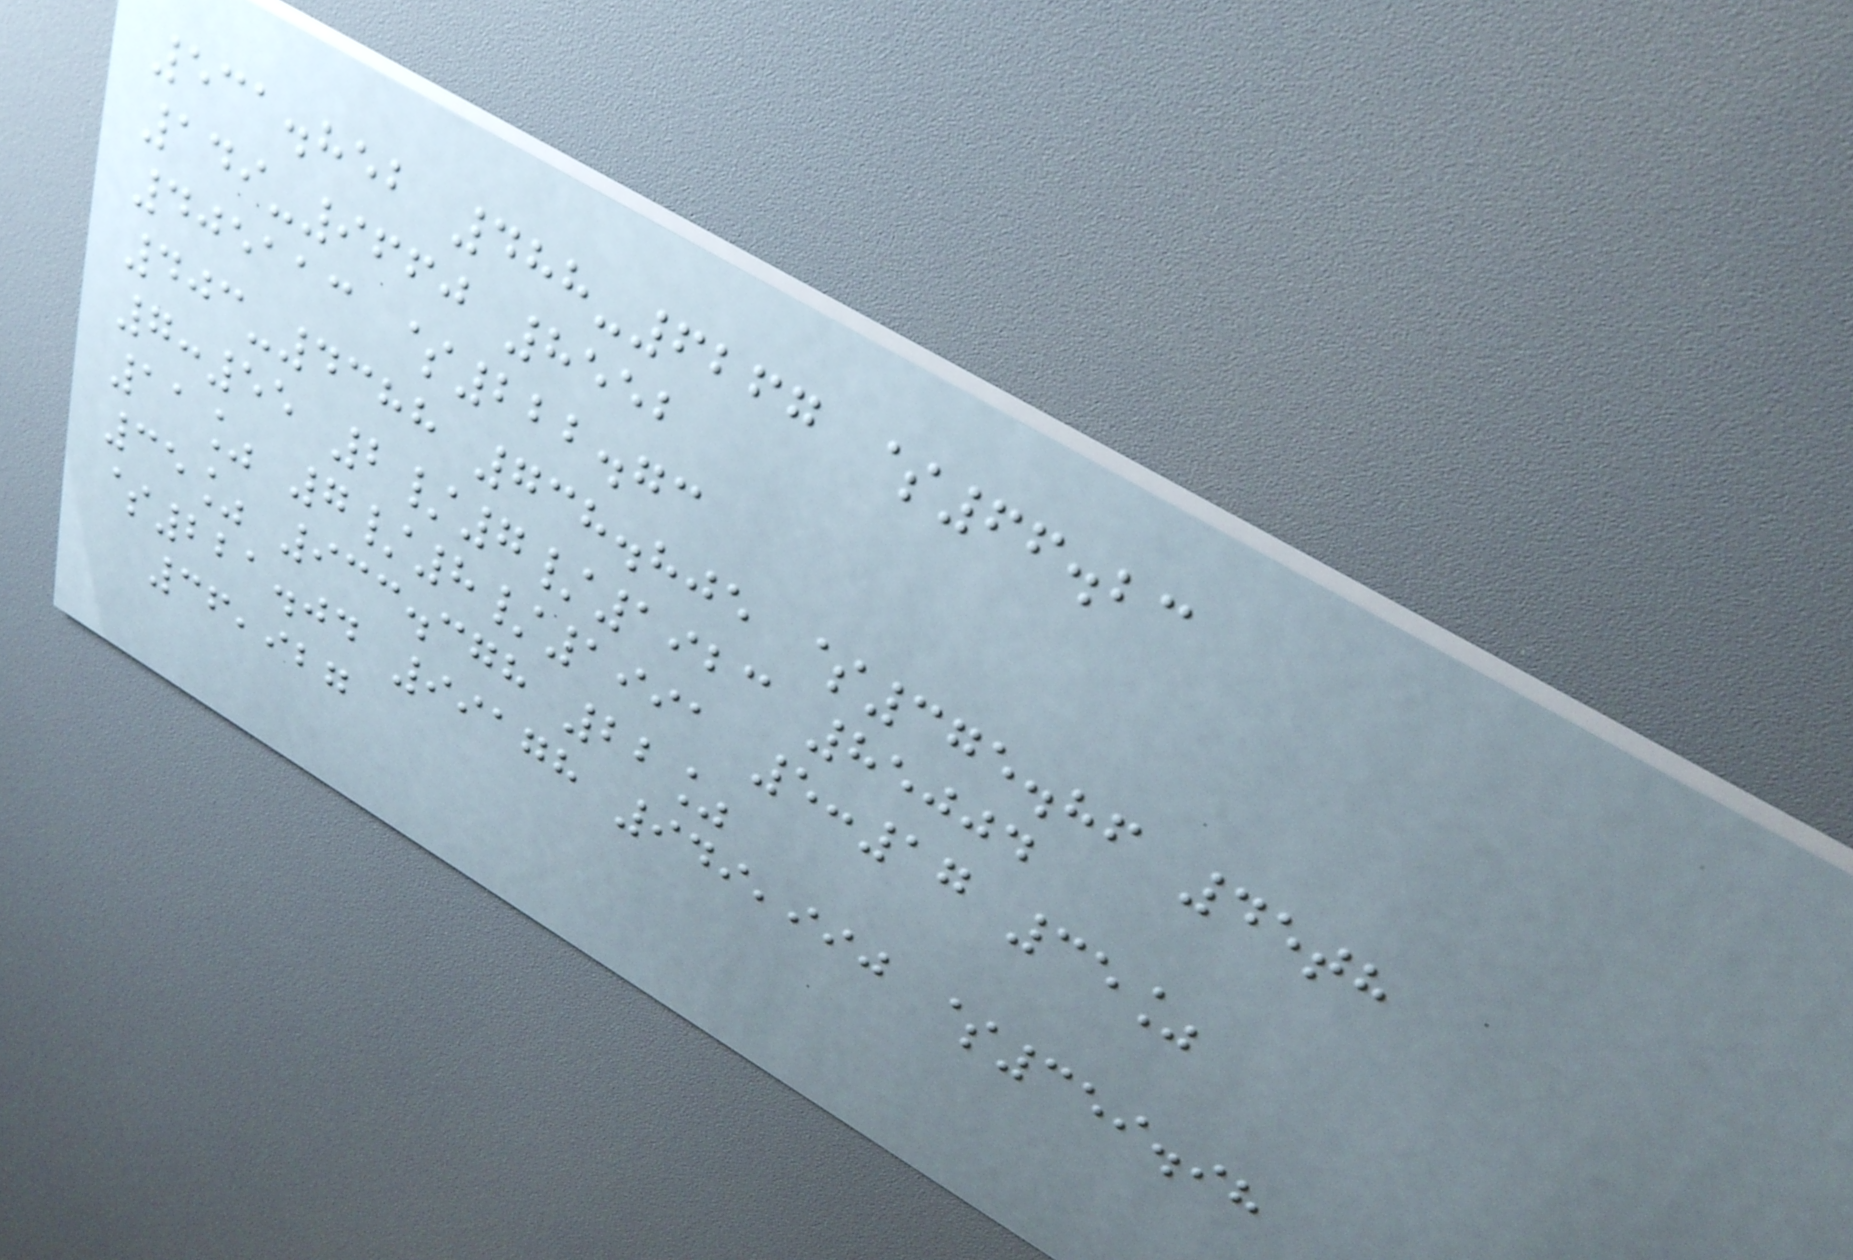531.852 488-6267 $66.23
149-9660 8552
405113 $222.73
403-4388 738.805 $375.86 45th
7:55 2/7/1923 85004
11% 7/8/1991 5:17 35%
35% 933.378 22%
$221.04 99178 949,990 $359.98
36,927
